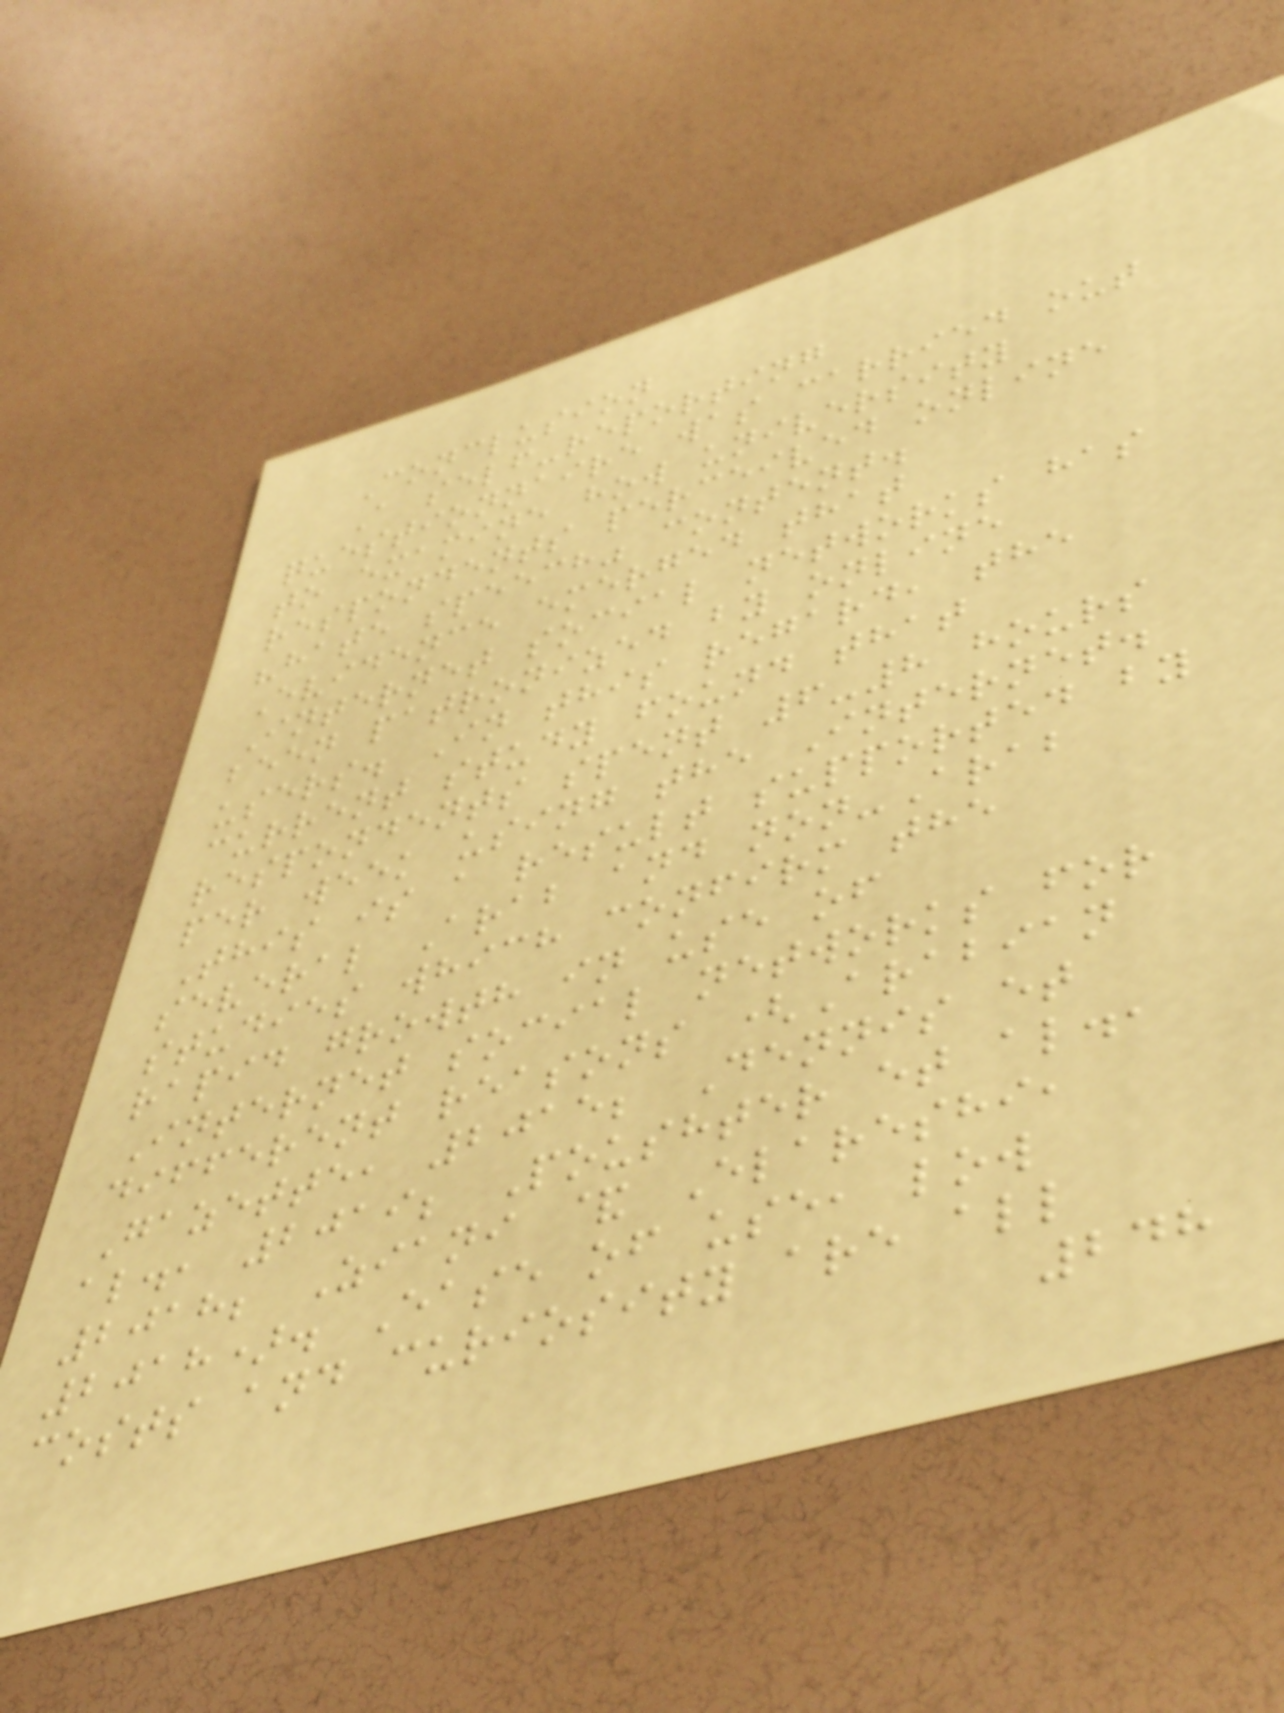Conclusion
A self-reporting
questionnaire was carried out
to examine how university
respondents perceived online
"hate speech" content.
Evidence emerged that
Internet social networks has
been patronized by online
users. In this regard, the
current study found that
respondents spent 6-8 hours
per week using the Internet.
This is a result supported by
several Arab and non-Arab
studies which confirm the
rapid growth in use of
Internet social networks for
different reasons (Arabian
Gazette, 2015; Dennis et
al., 2019; Poushter et al.,
2018; Ziani & Elareshi,
2018). Ease of use, low
costs and curiosity are all
248
